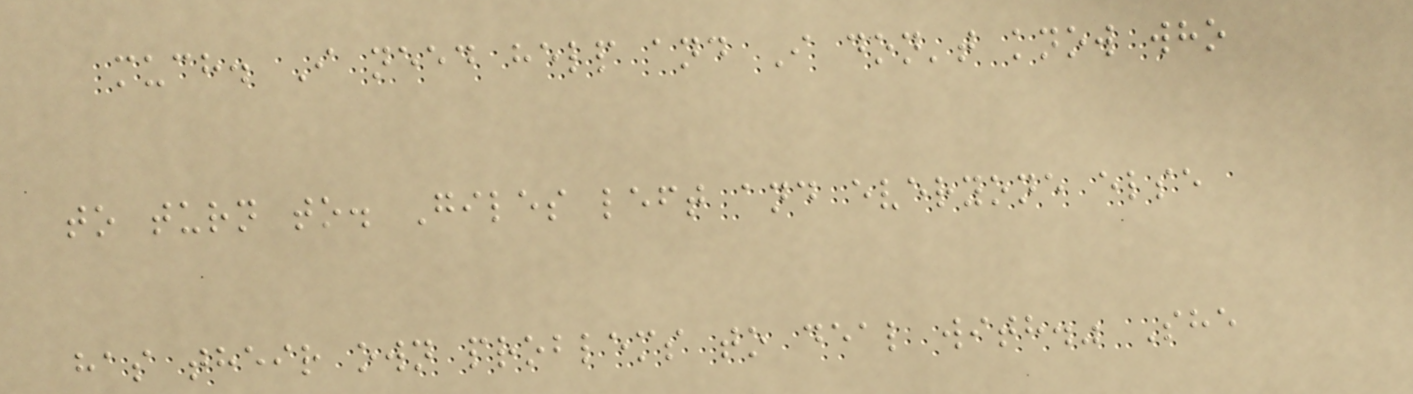much. I need help and I don't know who
to turn to. Giles left and everyone else
has their own problems to deal with." She
